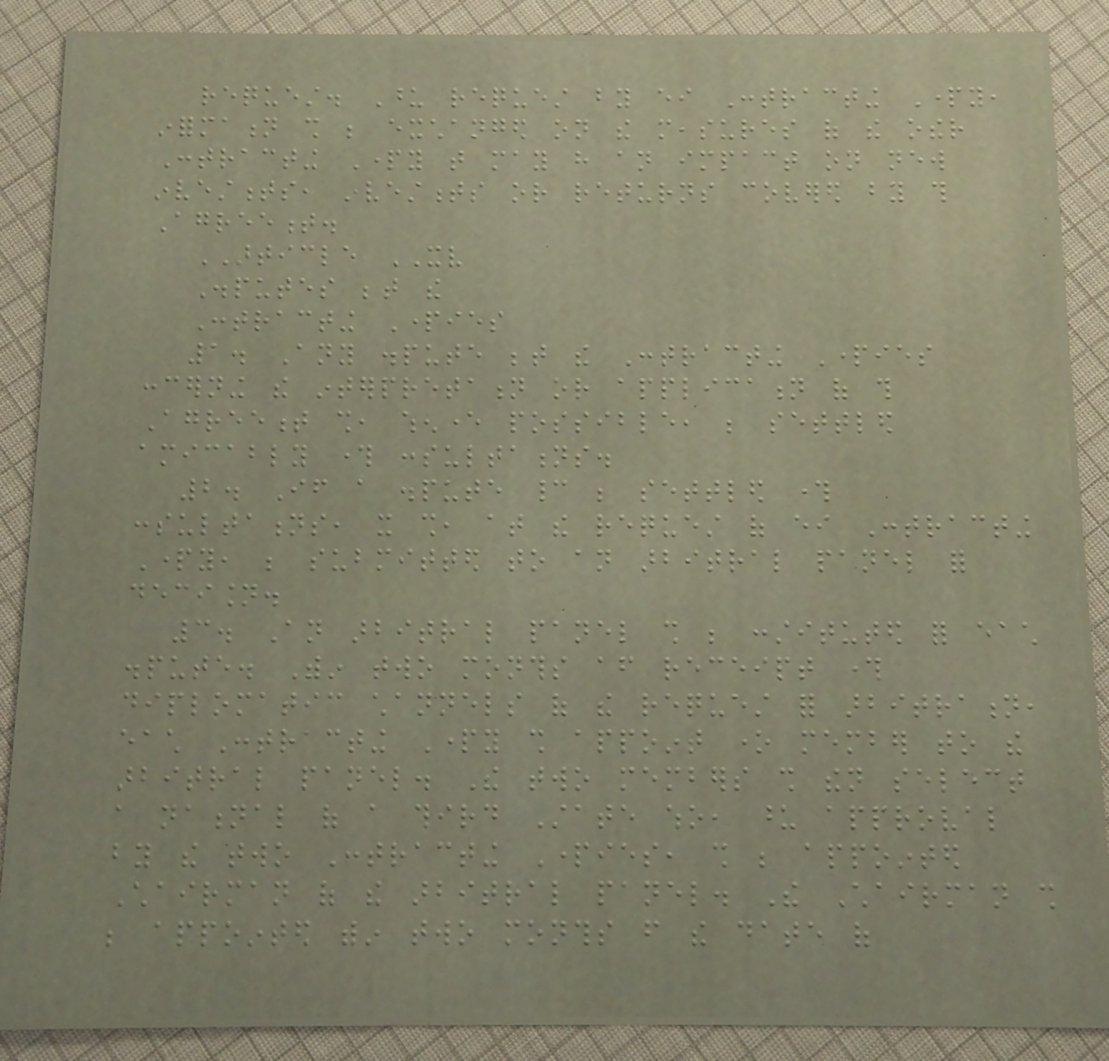request. Upon request by either Contracting Party,
information shall be exchanged on the measures of the other
Contracting Party that may have an impact on new
investments, investments or returns covered by this
Agreement.
ARTICLE XV
Disputes between the
Contracting Parties
1. Any dispute between the Contracting Parties
concerning the interpretation or application of this
Agreement shall, whenever possible, be settled
amicably through consultations.
2. If a dispute cannot be settled through
consultations, it shall, at the request of either Contracting
Party, be submitted to an arbitral panel for
decision.
3. An arbitral panel shall be constituted for each
dispute. Within two months after receipt through
diplomatic channels of the request for arbitration,
each Contracting Party shall appoint one member to the
arbitral panel. The two members shall then select
a national of a third State who, upon approval
by the two Contracting Parties, shall be appointed
Chairman of the arbitral panel. The Chairman shall
be appointed within two months from the date of
